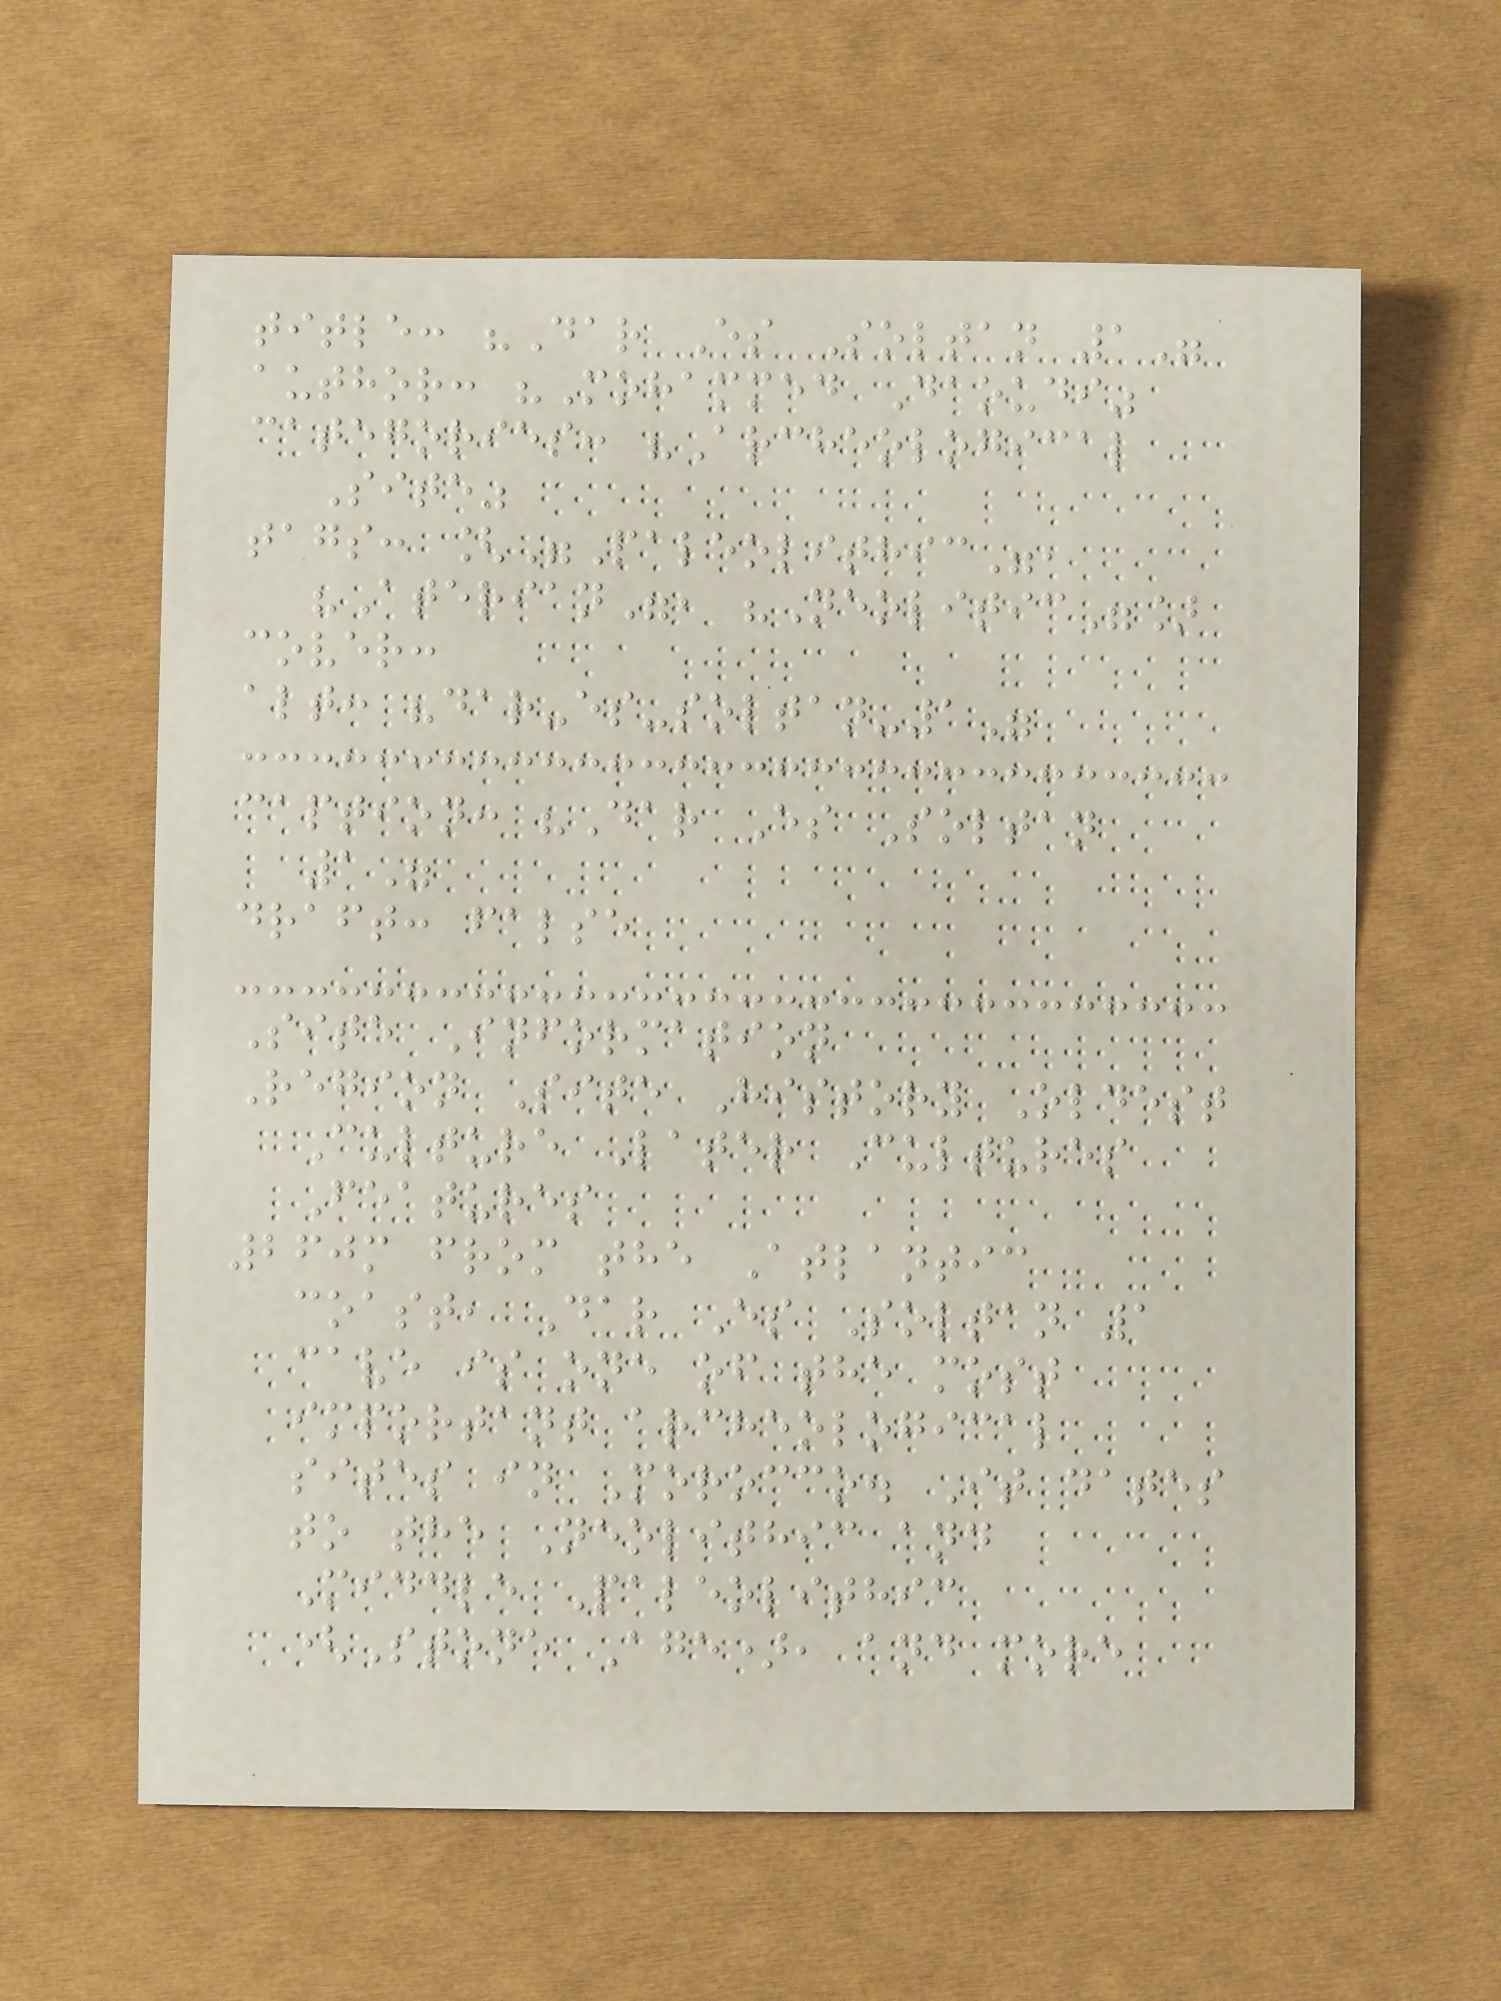title: "Dar Es Soltan 1"
author: "Mohammed Daoudi"
categories: "Archeological
Site"
tags: ["Paleolithic",
"Aterian", "Neolitic"]
cover:
alt: "dar-es-soltan-1"
caption: "Dar Es Soltan
1"
draft: false
Site Information
Region Site History Oldest
Culture Later Cultures
Features
260m from the Atlantic
coast, Dar Es Soltan 1
cave is one of the most
important archeological
sites in Morocco. It dates
to the Neolithic and
Middle Paleolithic
(Stone Age), and more
